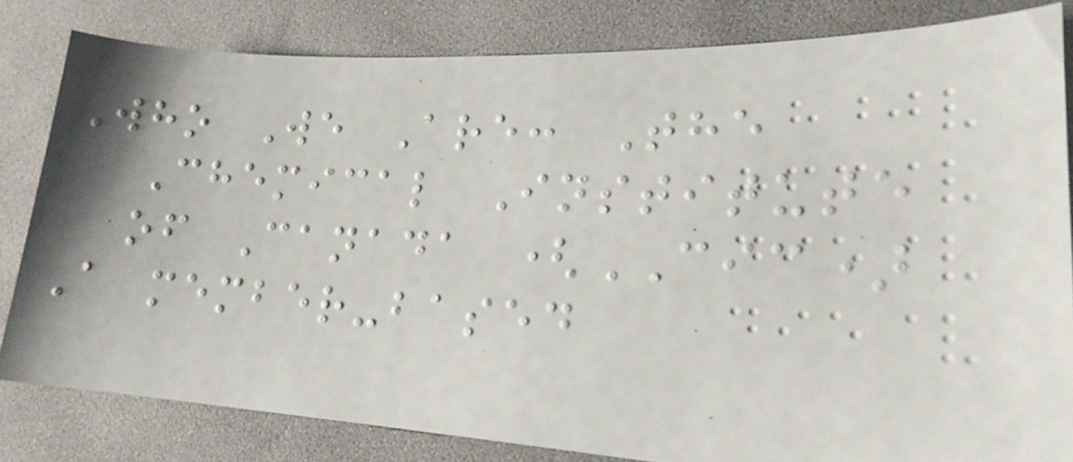Who We Are: The
Chemical Institute
of Canada (CIC)
A member-based
